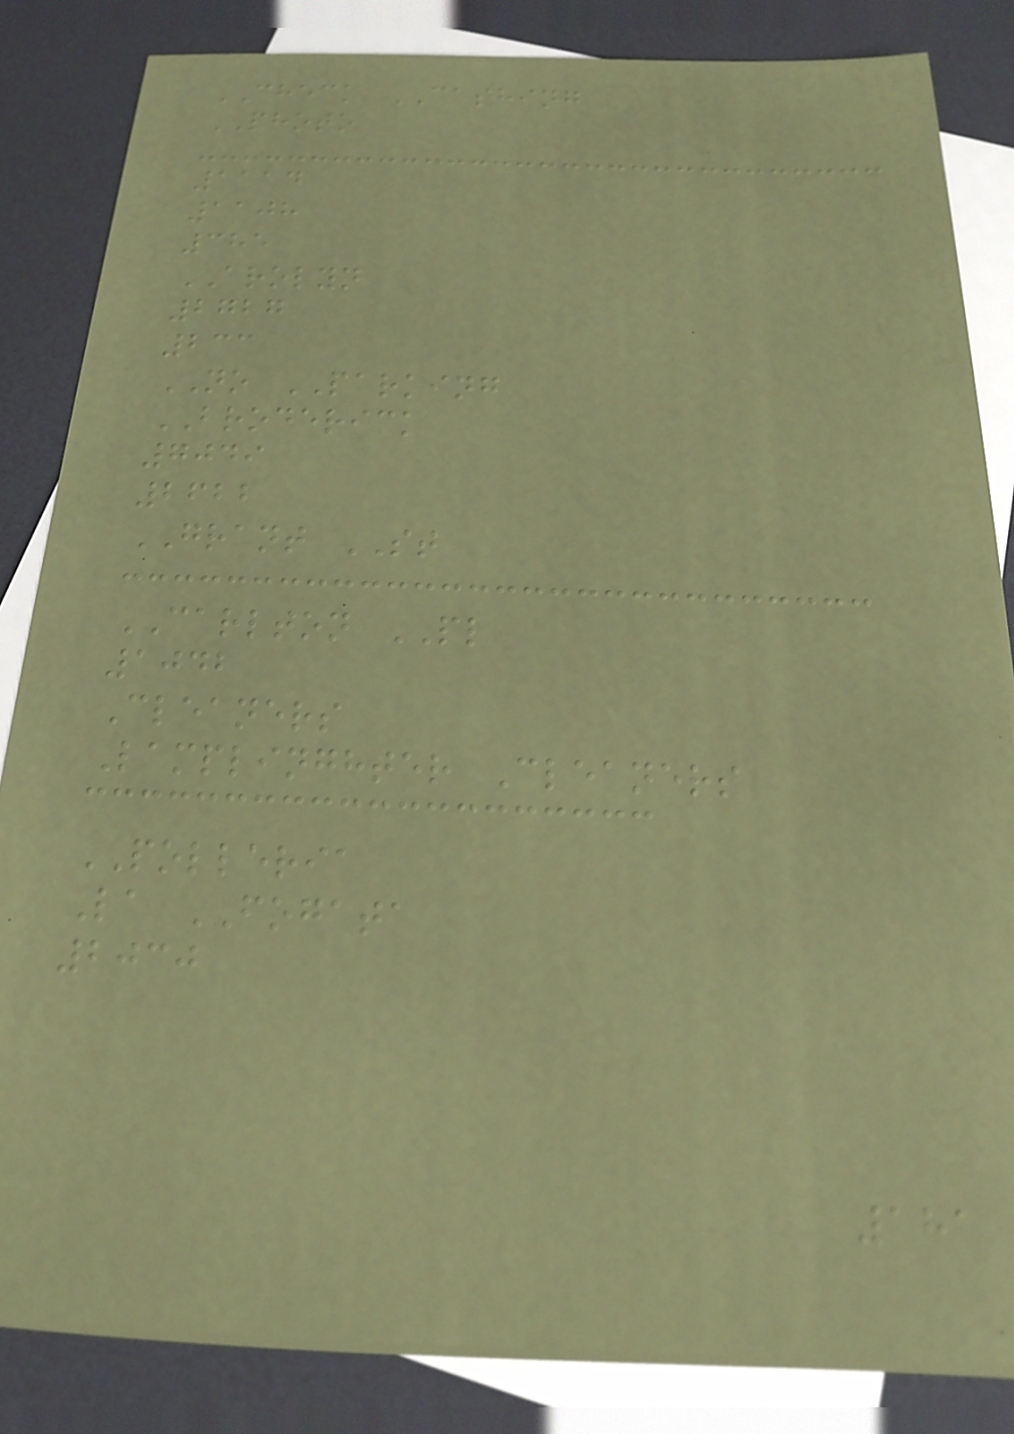CHECK CASHING
PHOTO
1114
1108
385
AROLYN
2727
233
NO PARKING
BRODERICK
7049
2622
GRANT ST
CARLTON PL
1042
Cleaners
Lamplinghter Cleaners
POLLERIA
La FOGATA
2030
181
